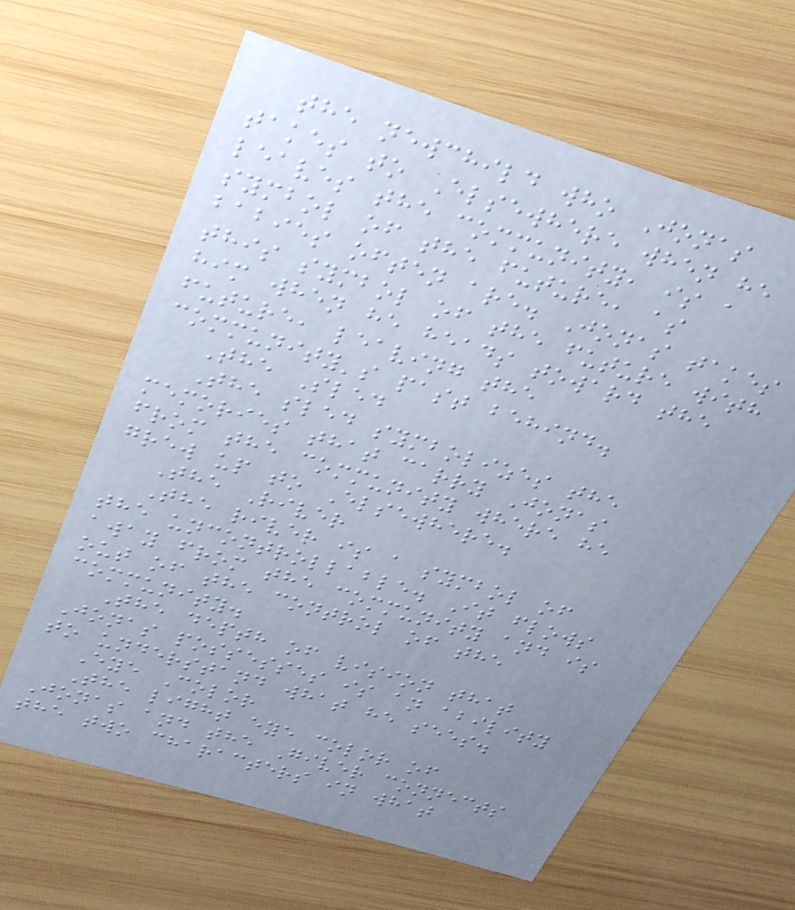the newchild who Jonas
takes to Elsewhere when he
leaves the community, is a
symbol of the future, as
babies often are. Jonas takes
this symbol of the future with
him when he heads toward the
future, leaving the
community's past behind.
The Sled
The sled symbolizes the
memories that carry Jonas
from the community where he
grew up to Elsewhere.
The River
The river is a symbol of
the uncontrollable. It flows
away from the community and is
out of the control of the
community.
The depth of vision that
Jonas possesses is an ability
to understand what he sees.
Eye Color
The light eye color of
Jonas and the Giver connects
the two characters in what
